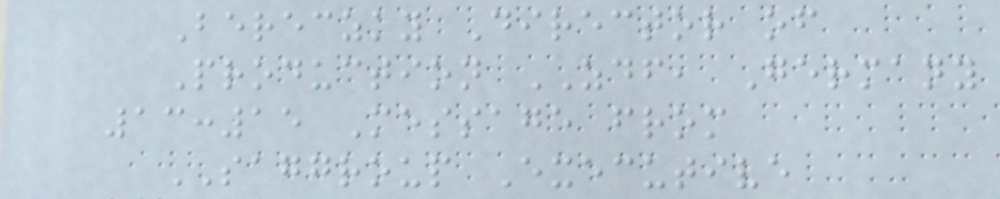Bereczky Director of
Production ZDF, Germany
13:15 Message from
SAGGROUP Executive
